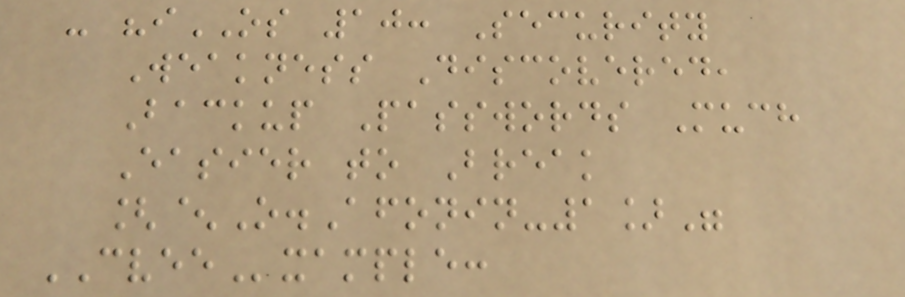- "iOS 10: Security
Weakness Discovered,
Backup Passwords Much
Easier to Break
[^O.Afonin-1]"
CVEExample:
